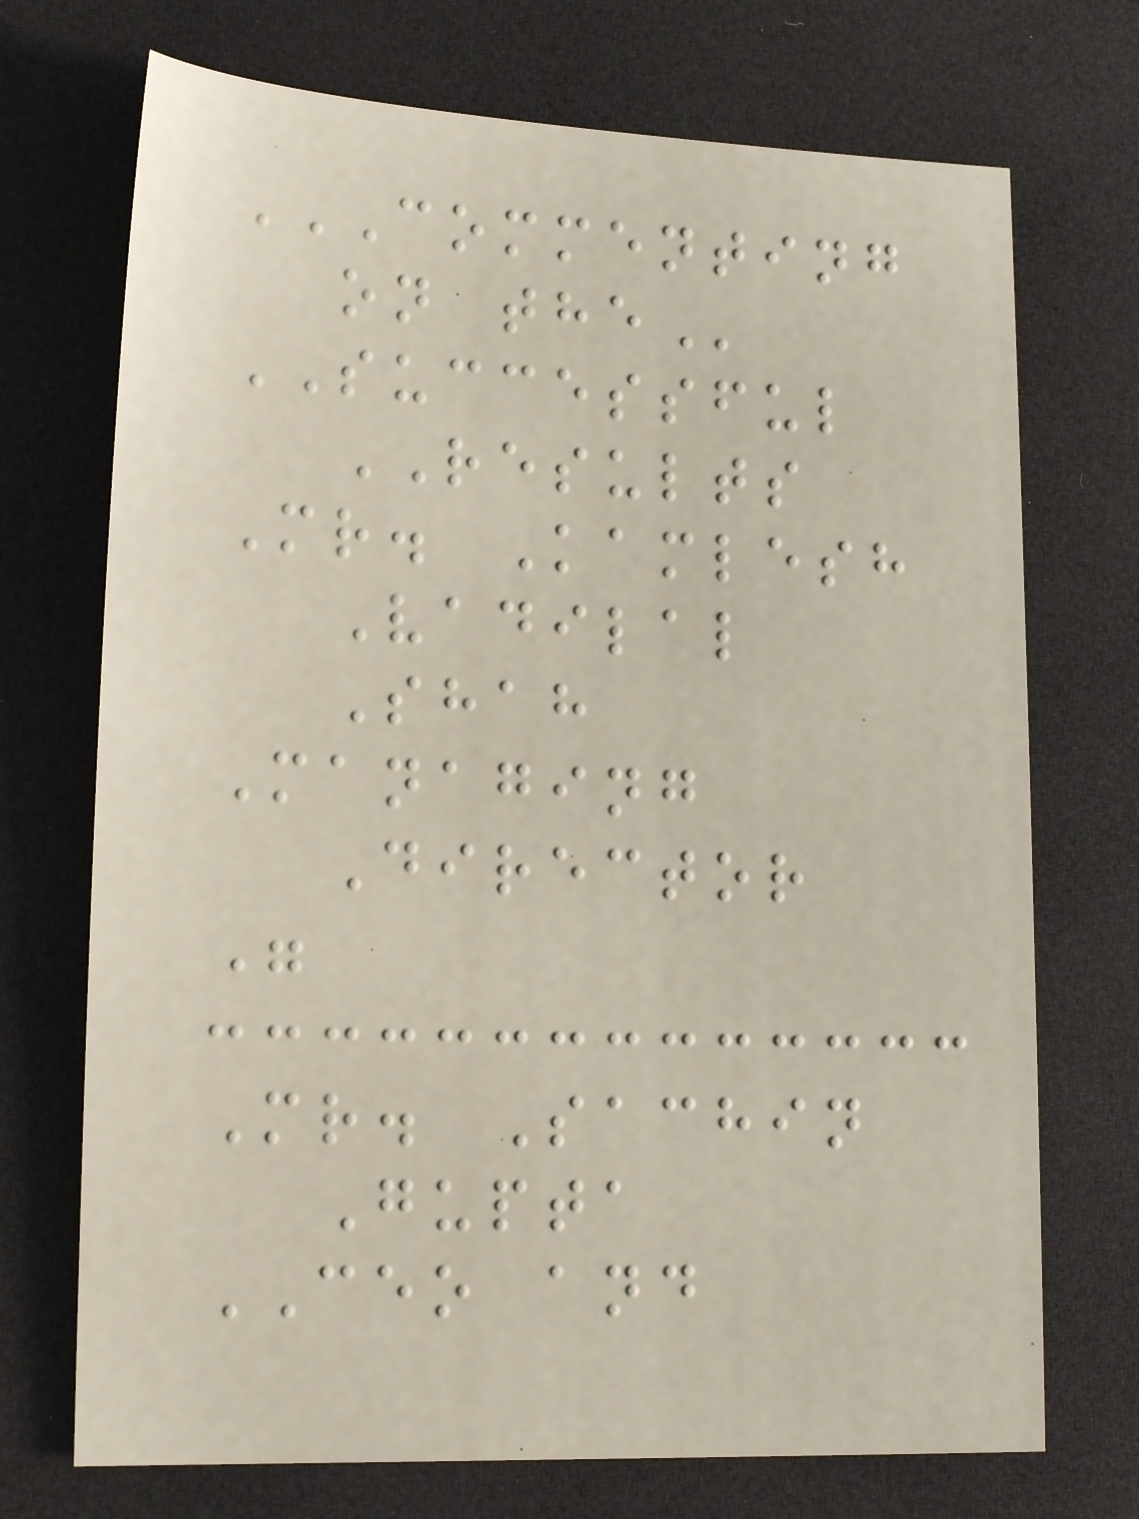COMMENTING
ON THE
SUCCESSFUL
RESULTS
Mr. Kamlesh
Vadilal
Shah
Managing
Director
"
Mr. Sachin
Gupta
CEO and
